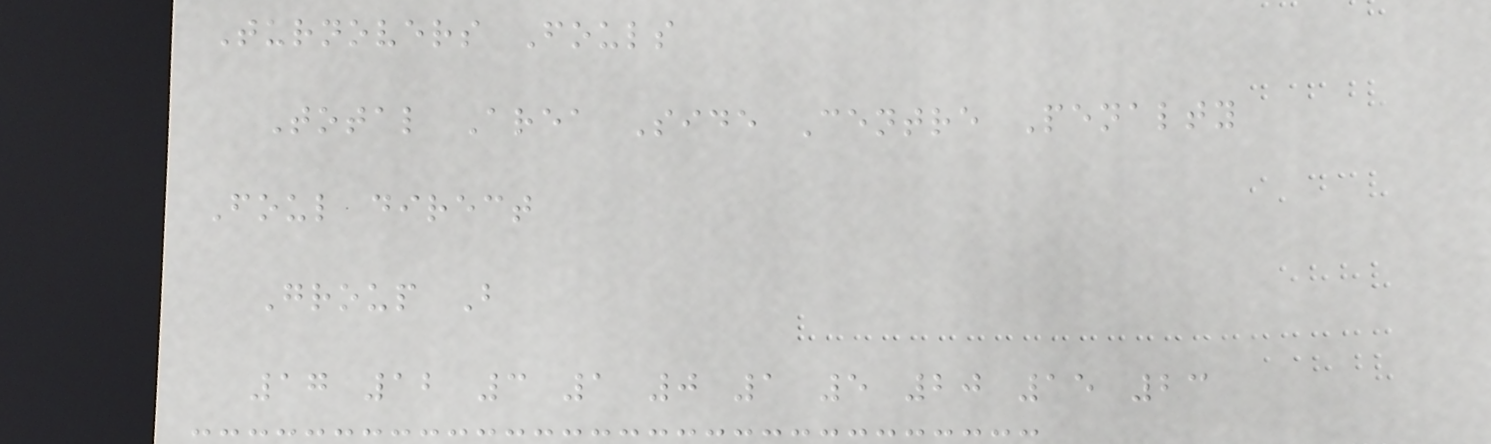Turnovers Fouls
Total Area Side Centre Penalty
Foul direct
Group B
17 12 3 1 0 1 5 20 15 23
